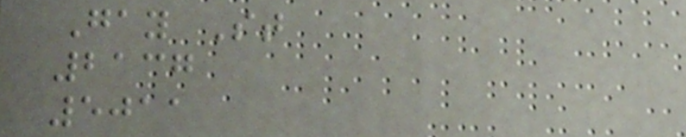Gay St
2137
5011
